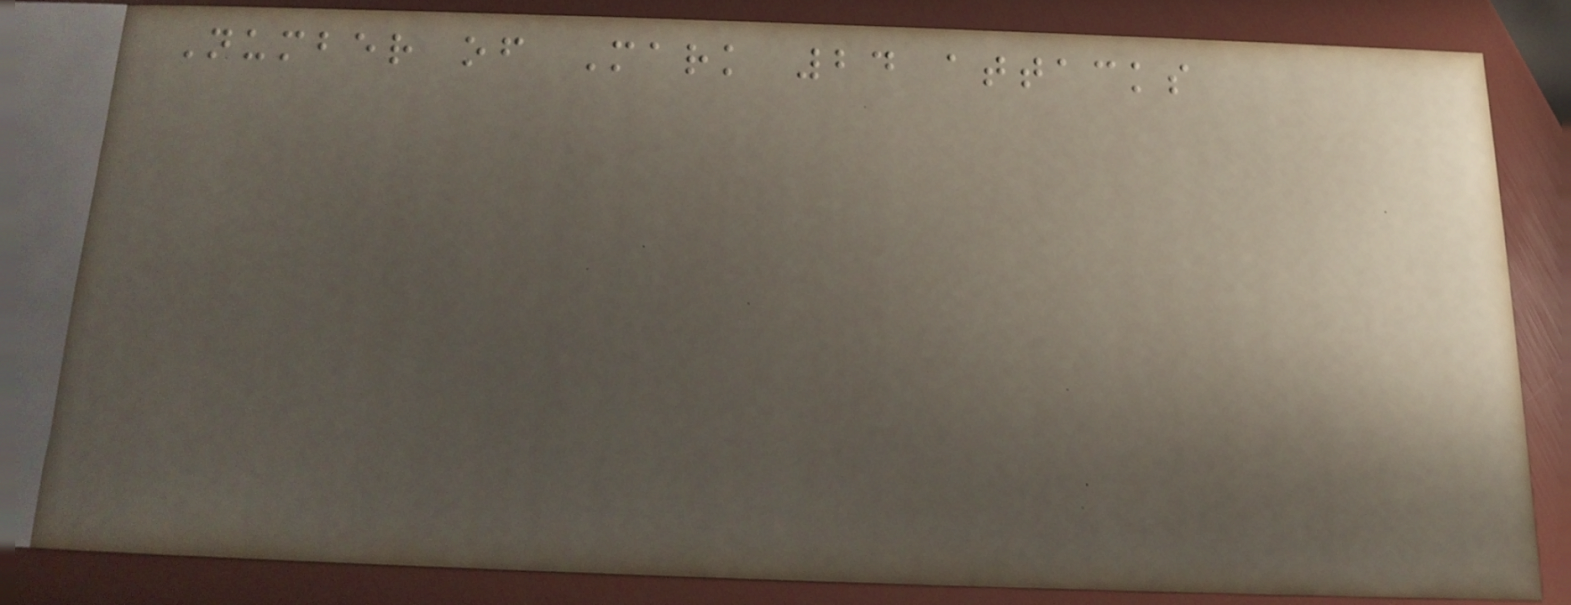Number of Mark 24 attacks
